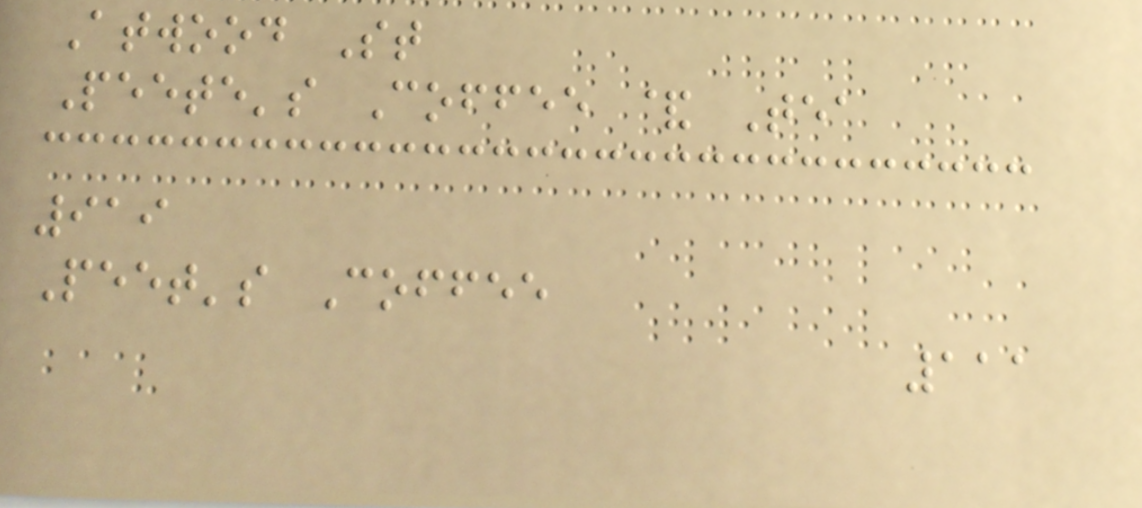Atwood St
Peete's Coffee & Tea
919
Peet's Coffee
111
